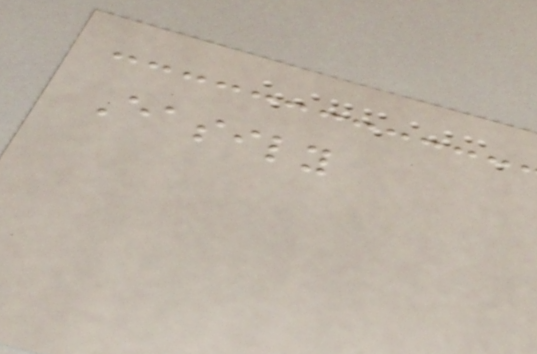Easily
